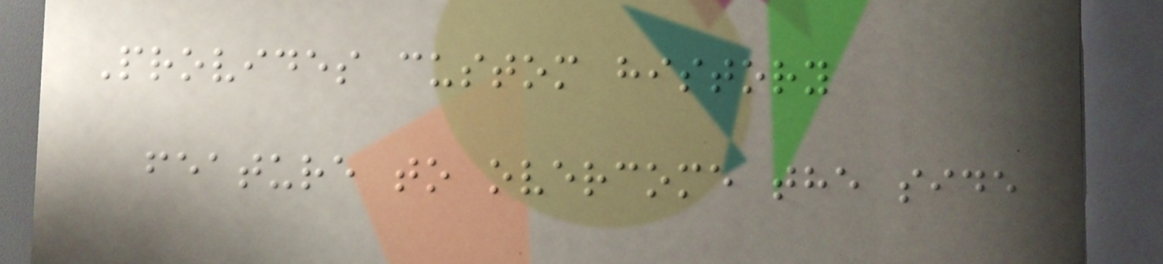Provides custom history
feature to overcome the side
